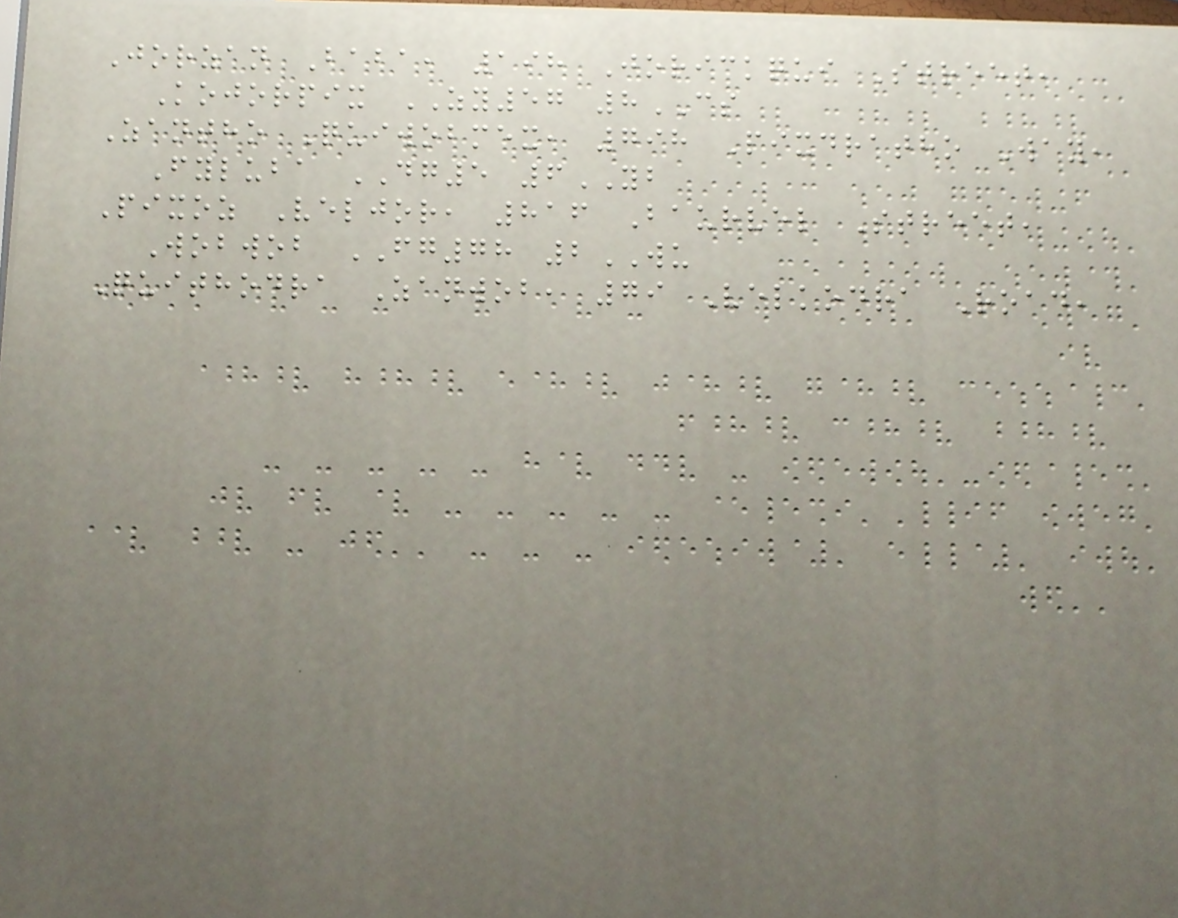Jorzan Baba, 198 Jorickqui Street,
Kojorpix ZY57 8CS
Zantho Quiwobmex, 798 Pixdratho Way,
Fyluba DG5 6YB
Pixoz Veljor, 816 Baurvel Street,
Wobwob FG78 2WU
Quithodra Zanwob, 79 Velkodra Road,
